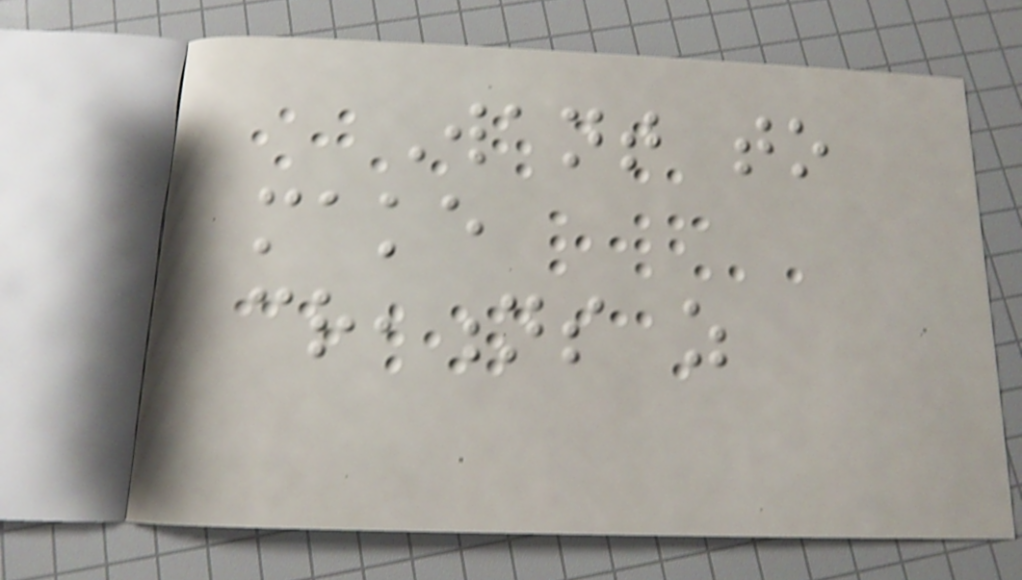Want to
make
creations as
